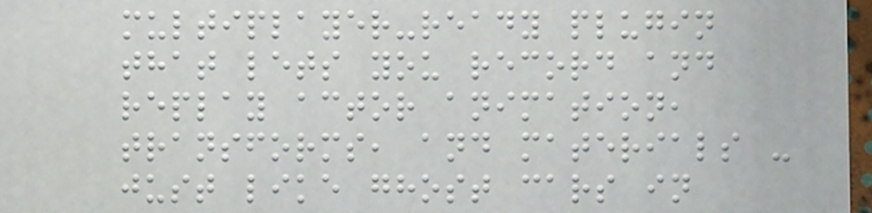multiplayer-ready plugin
that lets you record and
replay actor animation,
transforms, and materials -
just like ghost cars in
